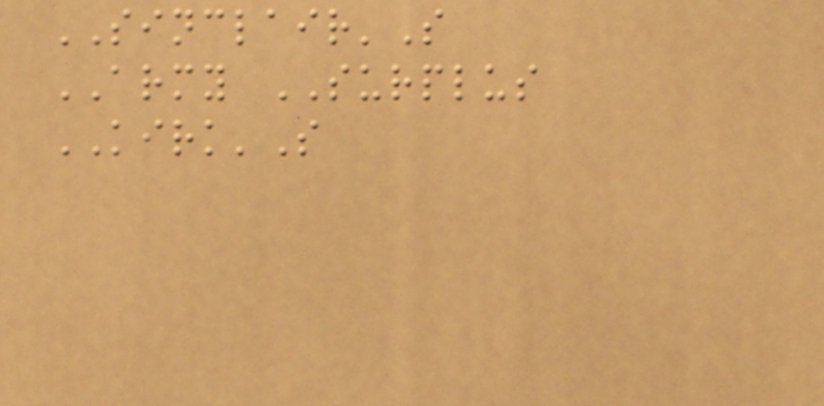SINCLAIR'S
ARMY SURPLUS
KIRK'S
